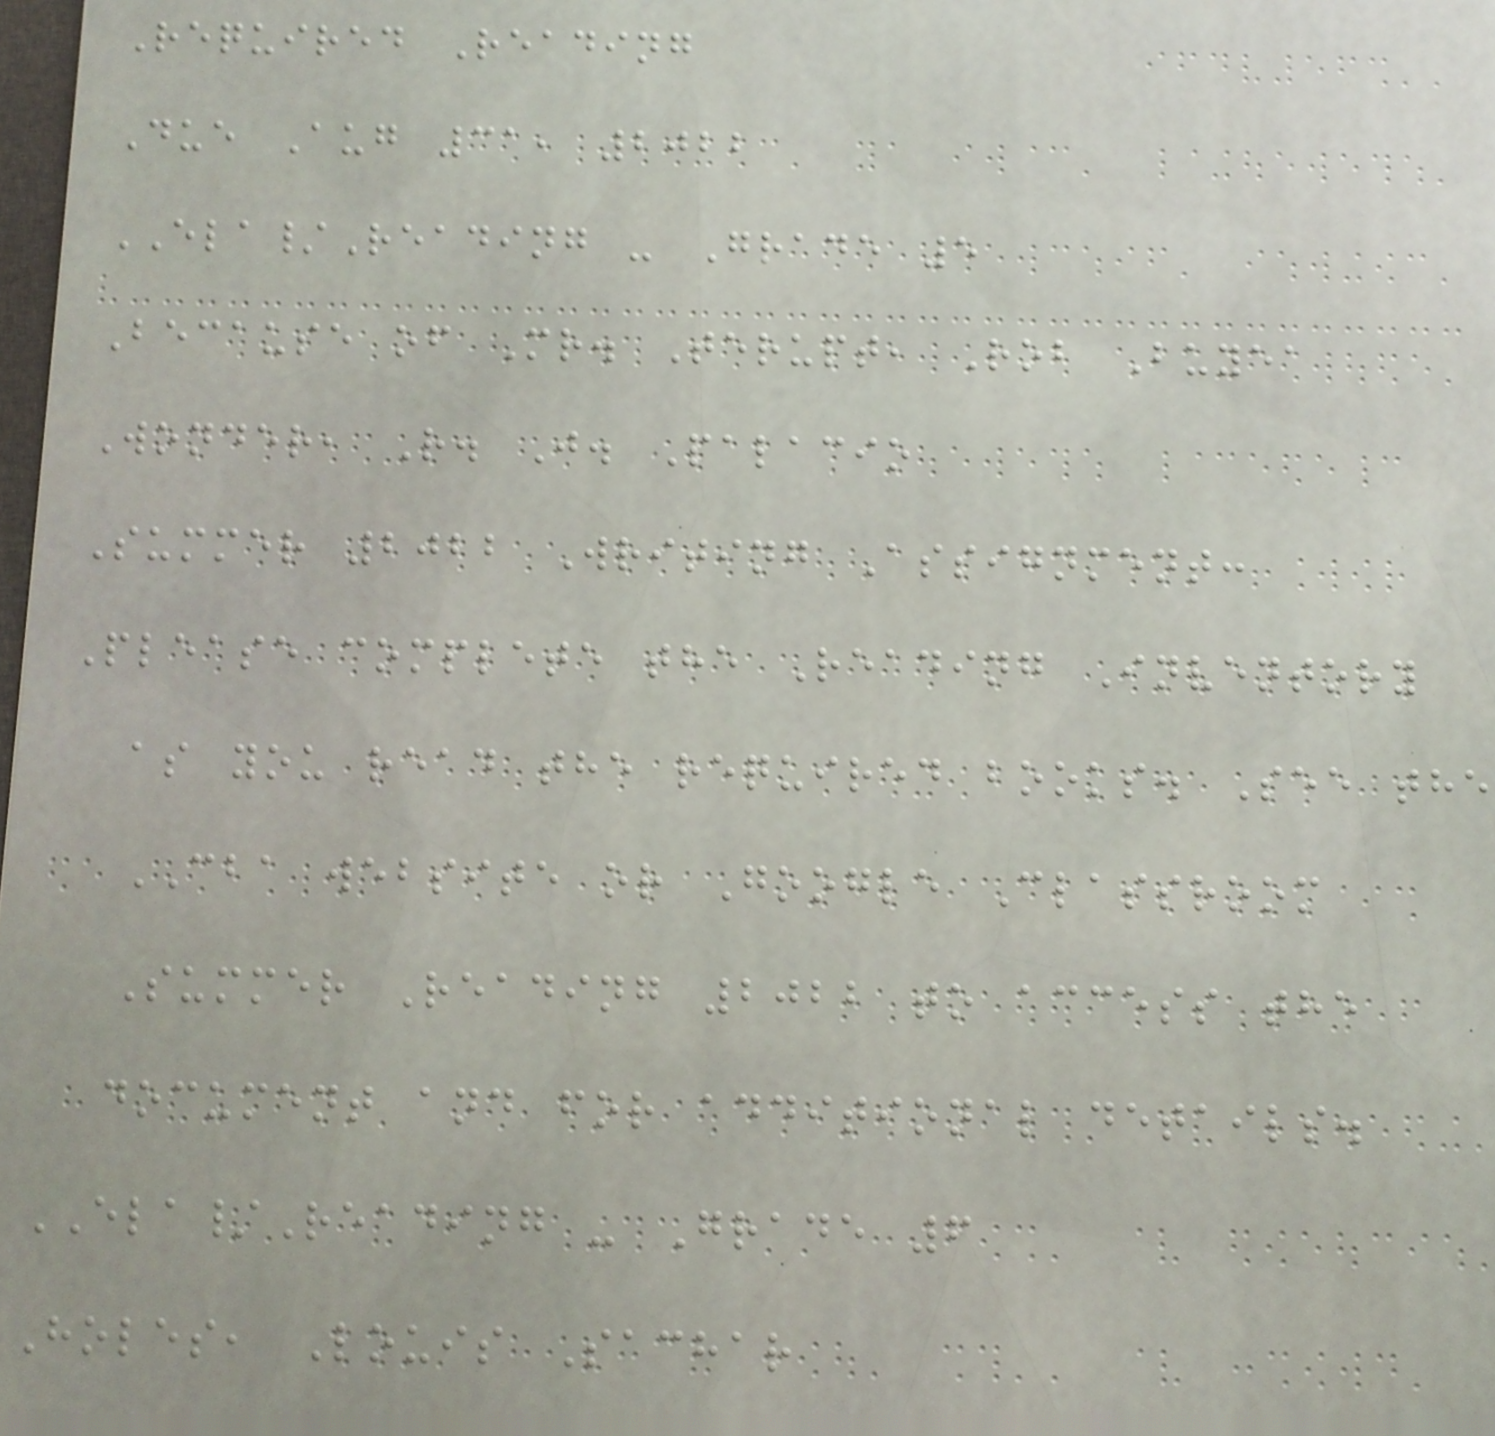Required Reading
Due Aug 31, 2022
ELA/Reading - Grade 5
Because of Mr. Terupt, Rob Buyea
Wonder, R. J. Palacio
Summer 2022 Writing Assignment:
Please complete the Reading Inventory
as you read the required books. See the
CBA website or Google Classroom
Summer Reading 2022 to access the
document and for additional details.
ELA/Reading - Grade 6
Holes, Louis Sachar
